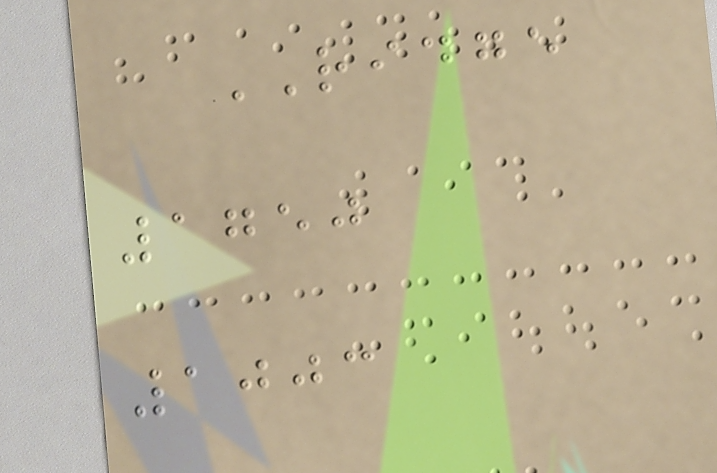RIDGE
1750
1003
